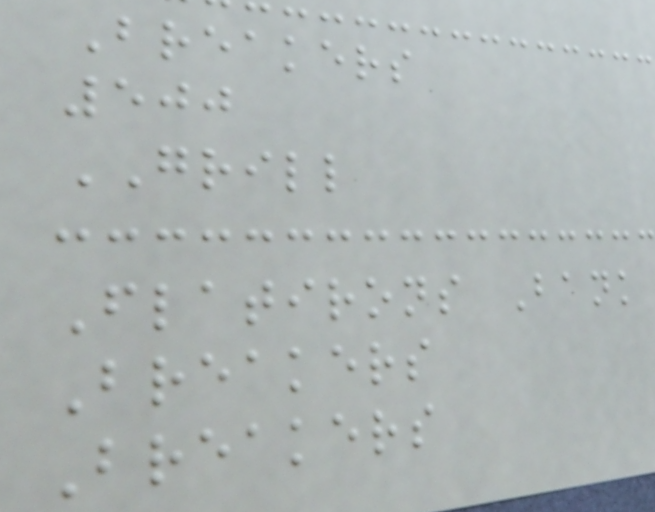Breakers
500
GRILL
Flatirons Bank
Breakers
Breakers
